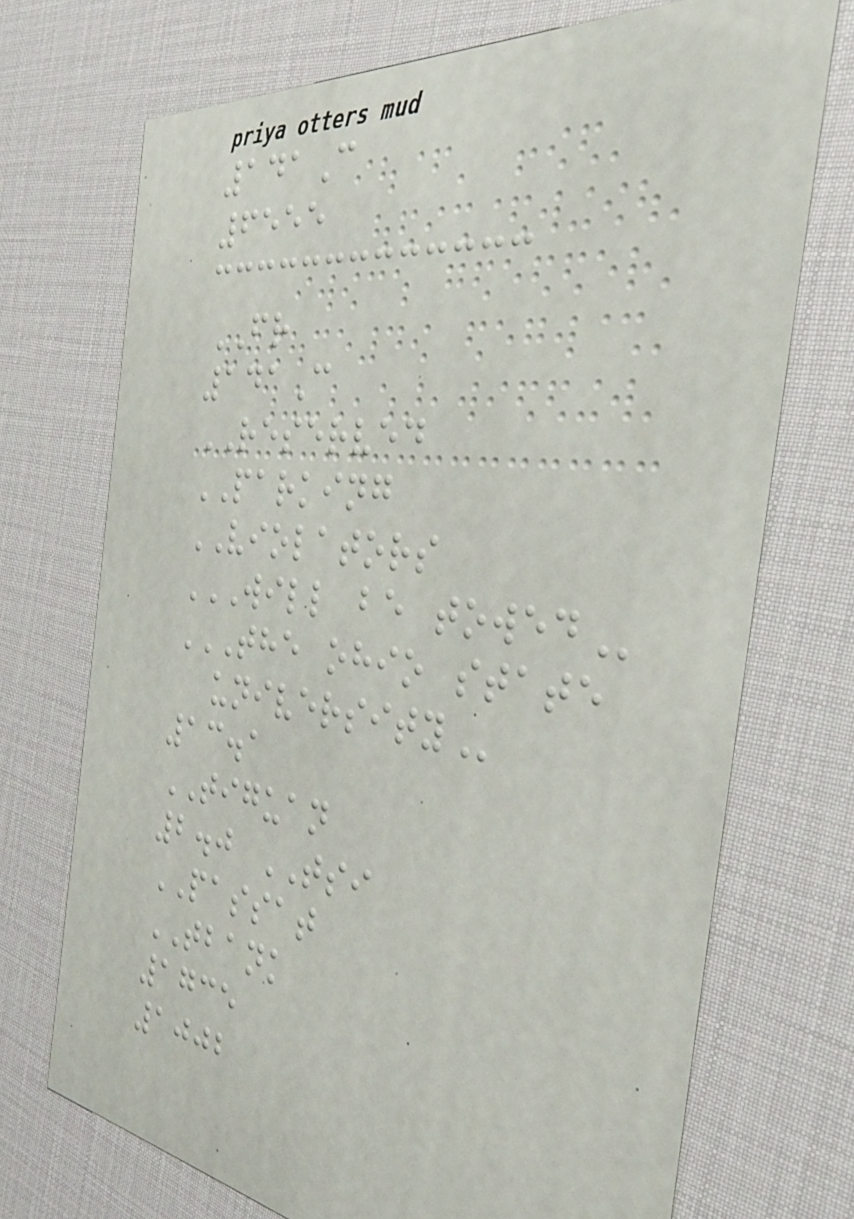141C
6555
FR
141C
RESERVED
PARKING
VIOLATORS
WILL BE TOWED
THE OHIO STATE
UNIVERSITY
13.1
TIGUAN
2.0 TSI
PASSAT
TBANK
1735
1002
